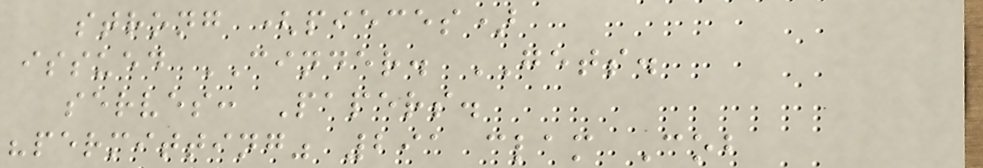strong (pieces)
issued CINDER. GETS.
serves: Papers.
"permitting" 291 clam Cob
